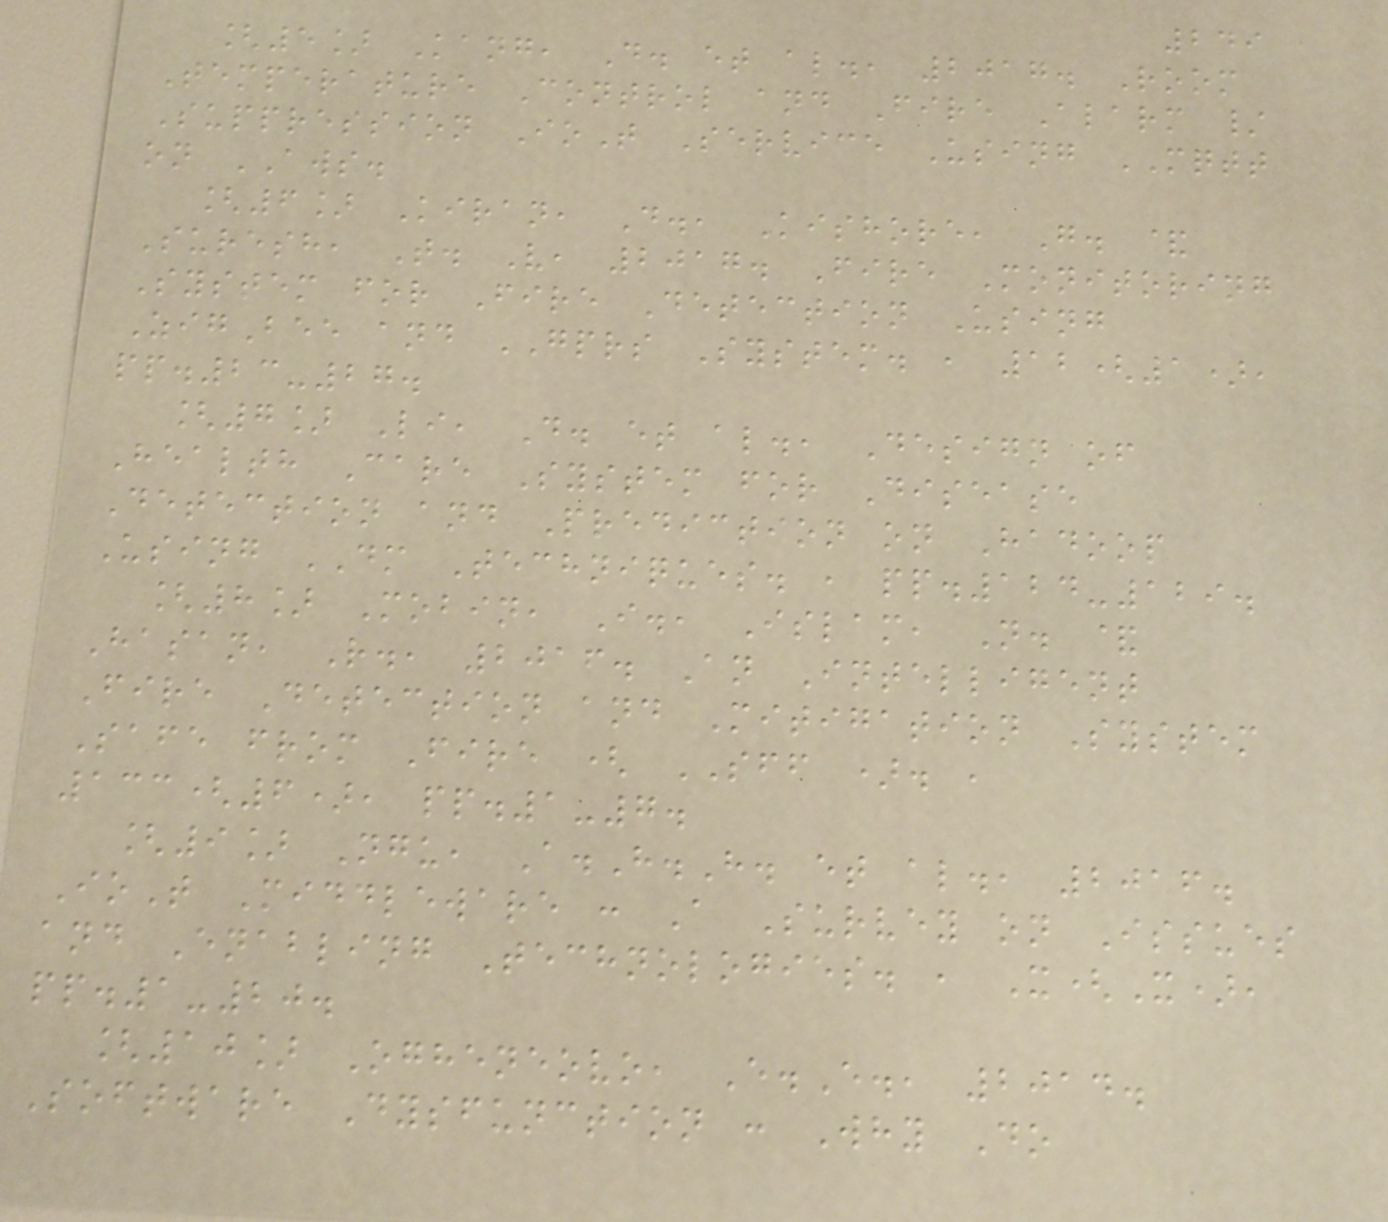249
[5] Kang, D. et al., 2017. Room
Temperature Control and Fire Alarm /
Suppression IoT Service Using MQTT
on AWS.
[6] Kiran, D., Kishore, G. &
Suresh, T. V, 2017. Fire Monitoring
System for Fire Detection Using
ZigBee and GPRS System. , 12(1),
pp.23-27.
[7] Li, D. et al., Design of
Health Care System for Disease
Detection and Prediction on Hadoop
Using DM Techniques. , pp.124-129.
[8] Mobin, I., Islam, N. &
Hasan, R., 2016. An Intelligent
Fire Detection and Mitigation System
Safe from Fire ( SFF ). ,
133(6), pp.1-7.
[9] Ngu, A.H.H. et al., 2016.
IoT Middleware : A Survey on Issues
and Enabling Technologies. , X(X),
pp.1-20.
[10] Ogheneovo, E.E., 2014.
Software Dysfunction : Why Do
